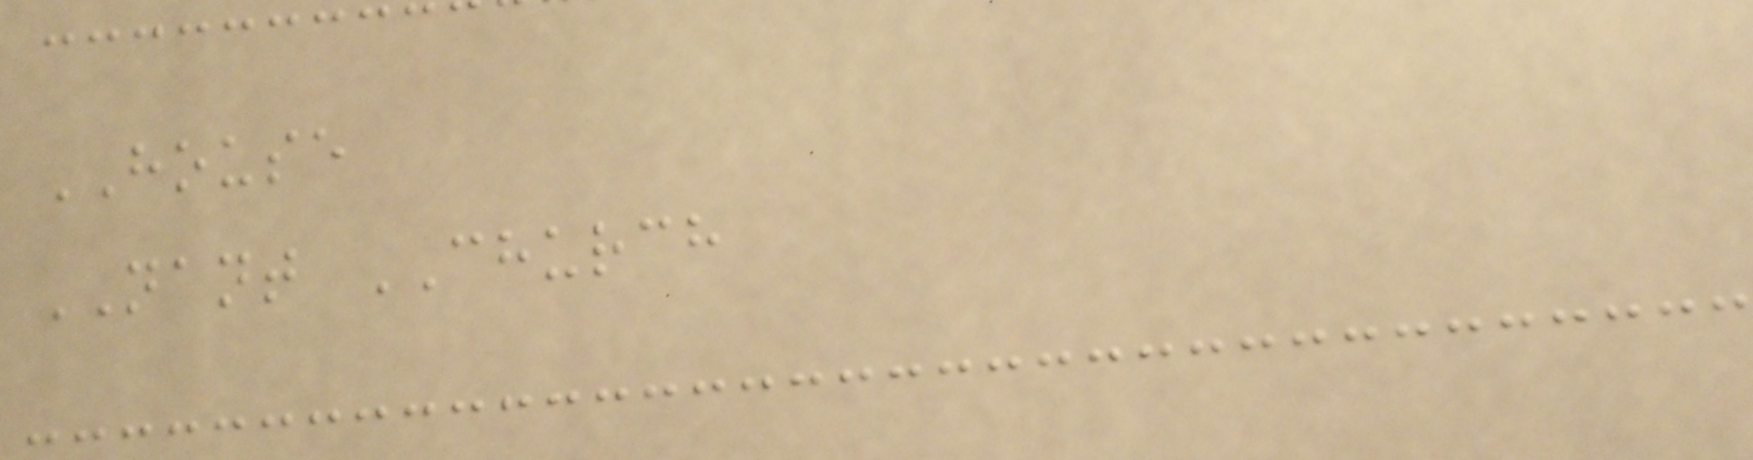HOUSE
NANT CHURCH
